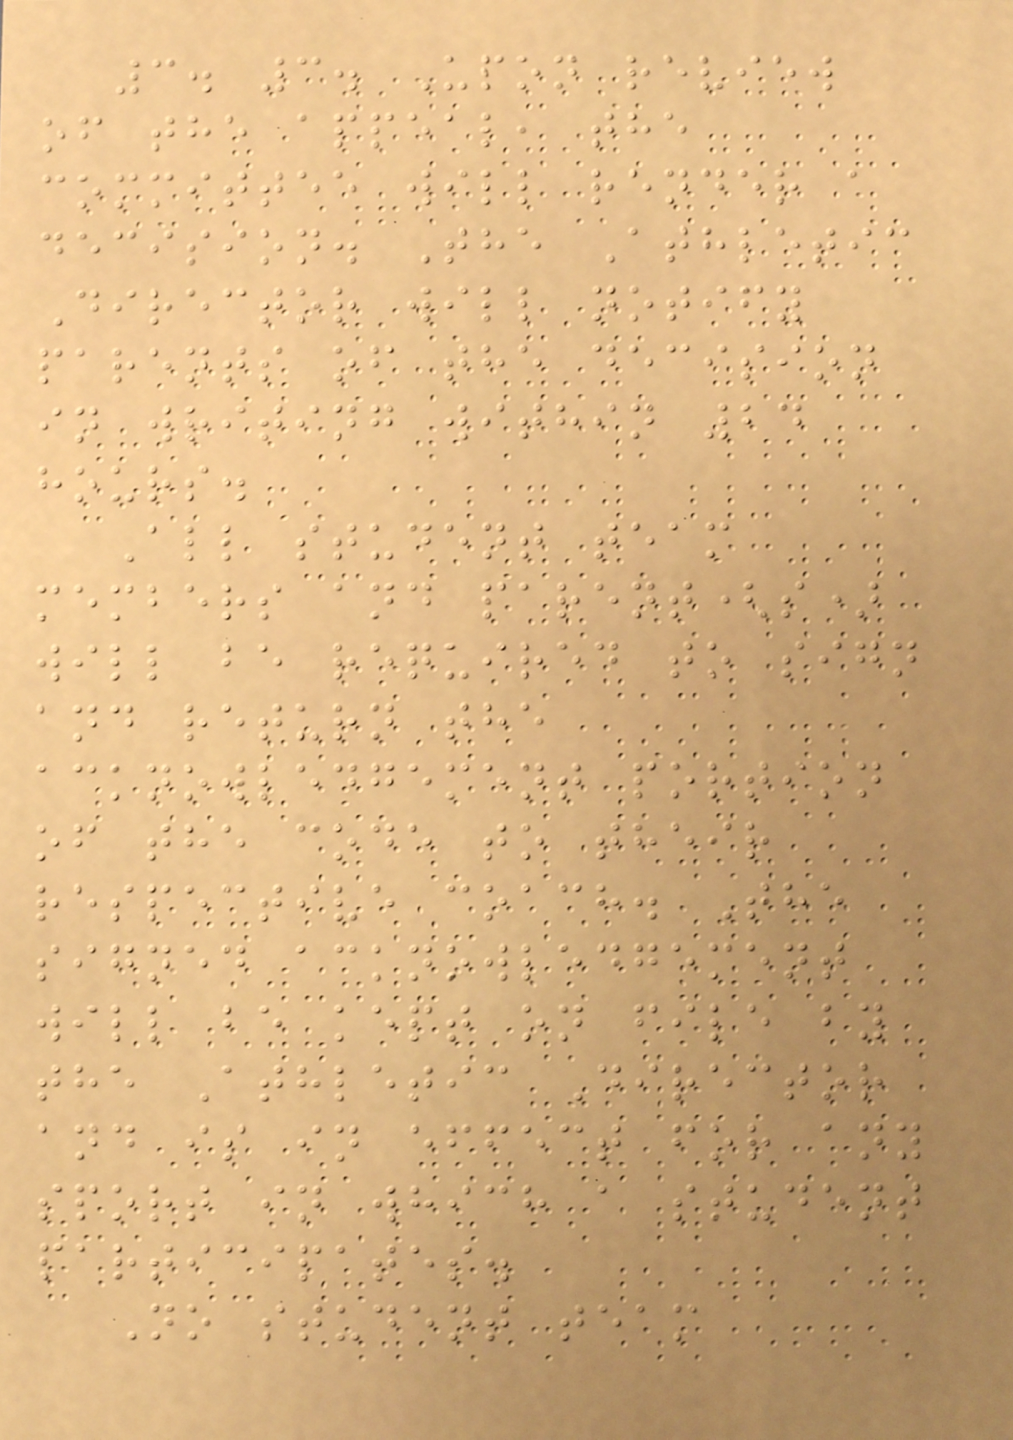3. 3. Upon review
of the appeal, the
committee will render a
decision. The Athletic
Director will notify
parents of the decision
in writing within 24
hours.
All student team
members and parent(s)
will be required to sign
and return the
acknowledgement portion
of the code to their
respective coach. The
signed acknowledgement
will be kept on file by
the Athletic Director
and is in effect for any
sport in which a student
participates.
No student team
